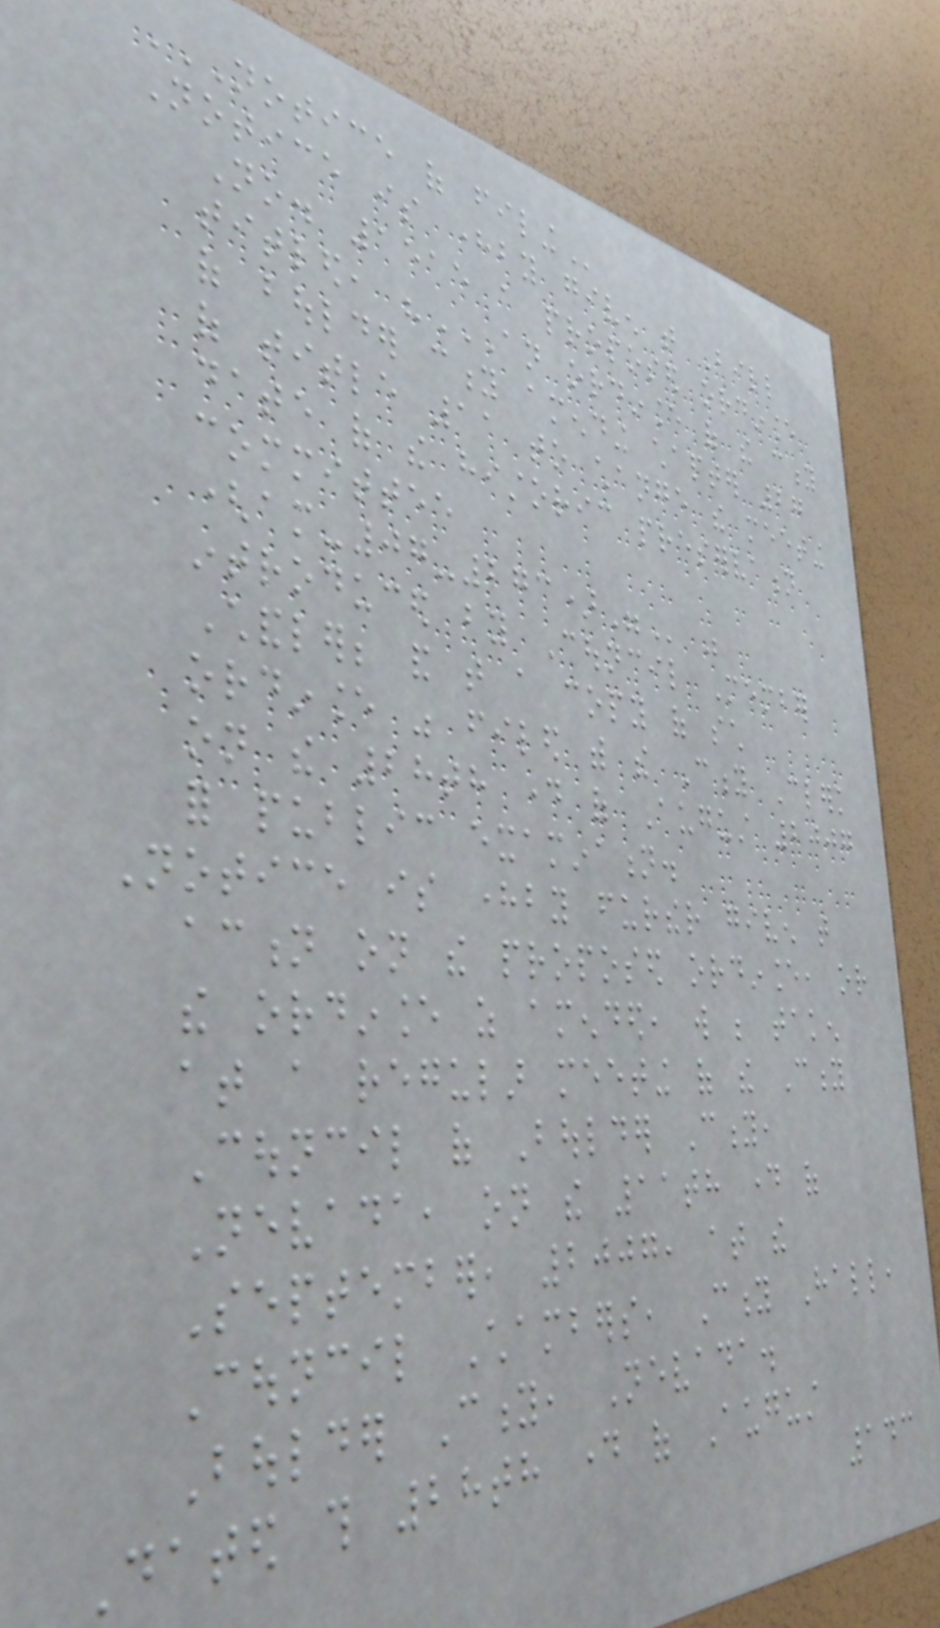NOTICE OF FILING
Notice is hereby given that Bill
No. 1515 a proposed ordinance
titled, "AN ORDINANCE OF THE CITY
OF BOULDER CITY AMENDING CHAPTER 27
OF TITLE 11 TO CHANGE THE MEETING
DATE OF THE HISTORIC PRESERVATION
COMMITTEE
(AM-07-273)" was
introduced by Council Member
Chandler; and that a copy of such
ordinance was filed with the City Clerk
on the 28th day of August 2007
for public examination.
Notice is hereby further given that
action on the proposed ordinance, or
the ordinance as amended, will be taken
at a regular meeting of the City
Council of Boulder City,
Nevada, on the 11th day of
September, 2007, at the
Council Chambers, City Hall,
Boulder City, Nevada.
Dated this 28th day of August
143
